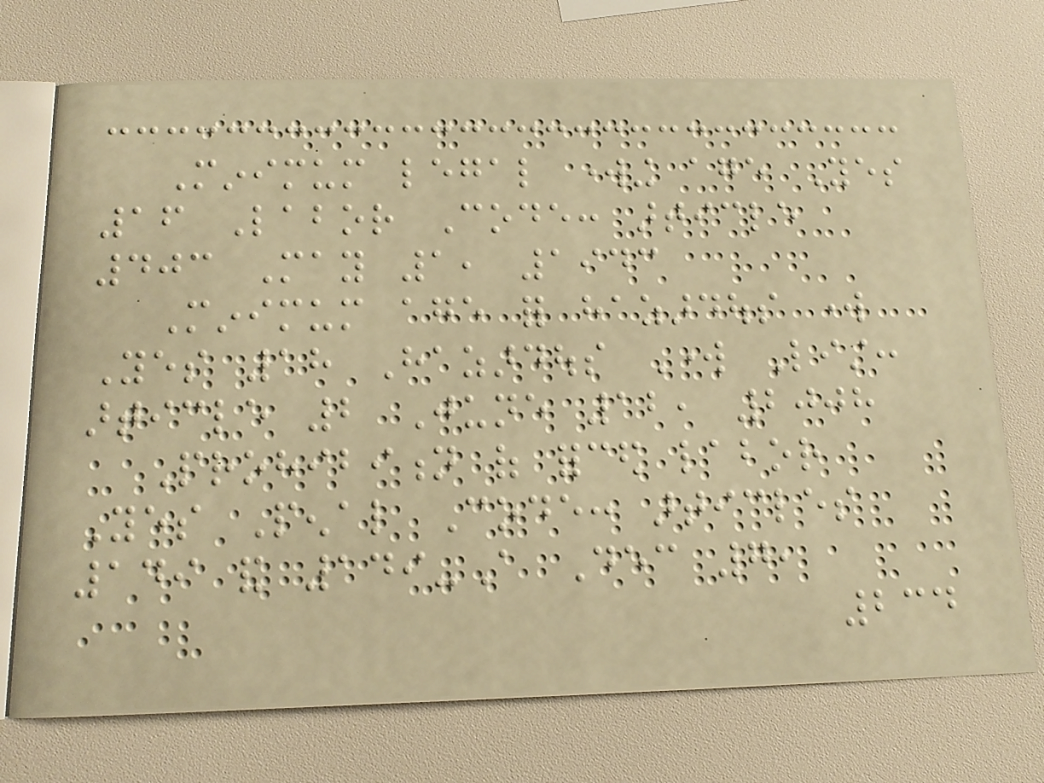Minimum legal working age Yes
16 Labor Code: article
403 May 1, 1943
Minimum age for hazardous work
Yes 18 Hazardous Work List:
article 2 June 12, 2008
Prohibition of forced labor
Yes Penal Code: articles
149 and 149-A Dec 7,
234
